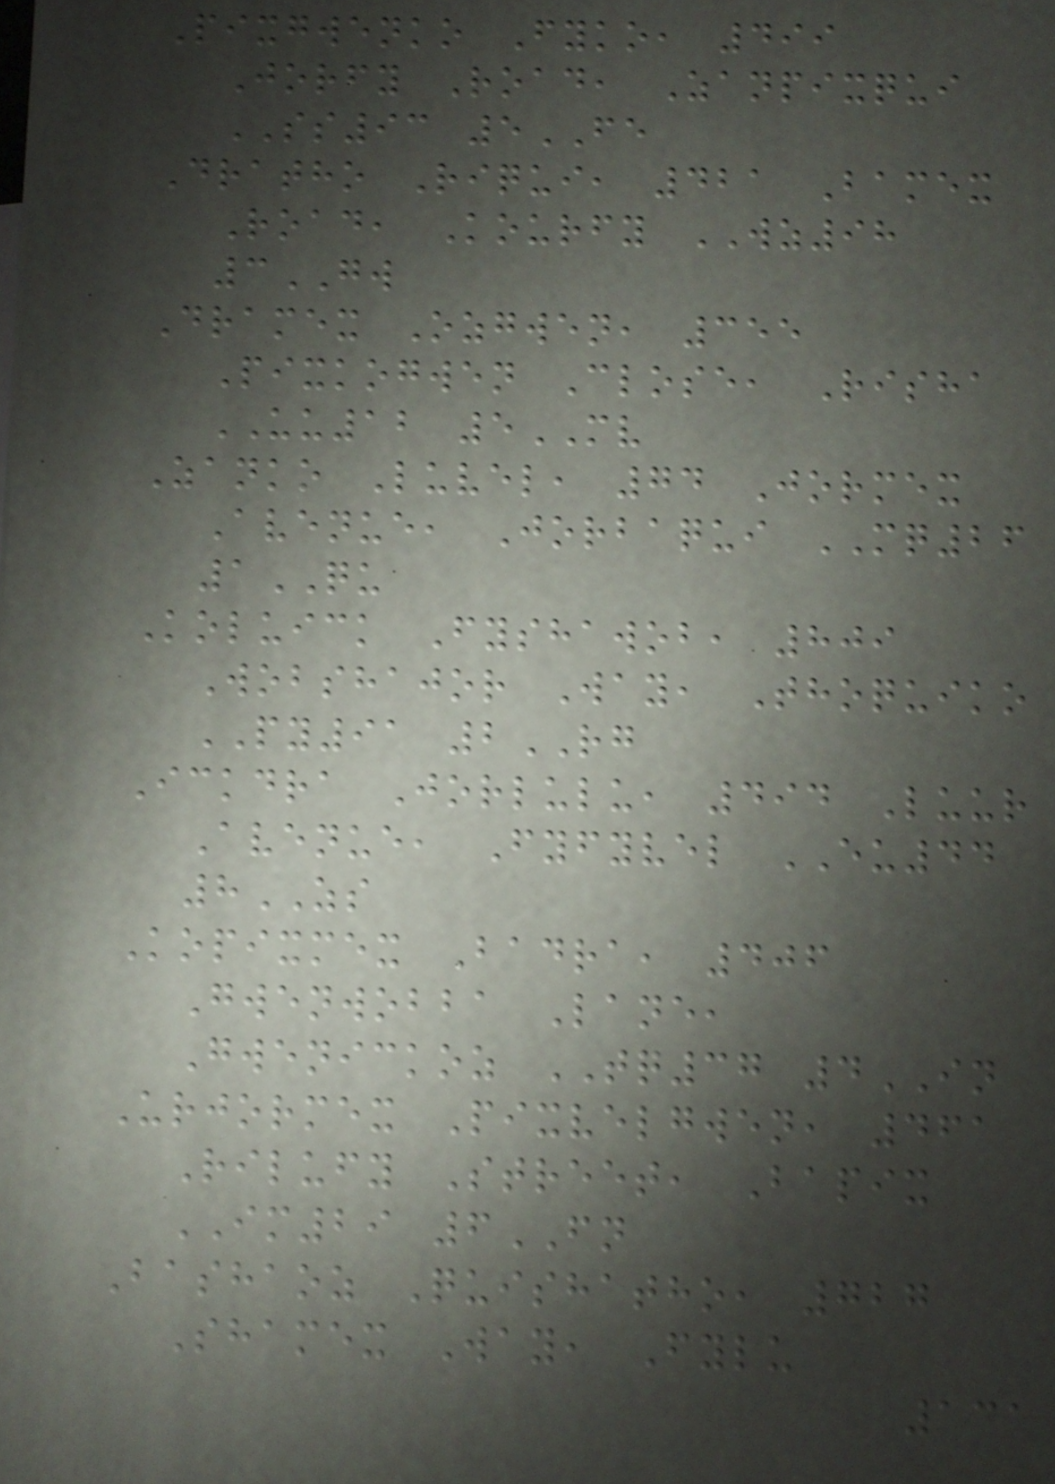Pixgwenko Fyko, 499
Jorfy Road, Zanpixqui
SS93 5FE
Dratho Riqui, 421 Bamex
Road, Kourfy WZ98
3GW
Dramex Ozgwen, 355
Pixkogwen Close, Risha
UU12 5MV
Zanko Luvel, 74 Jormex
Avenue, Jorbaqui MQ26
1QU
Koluick Fyshawob, 809
Wobshajor Way, Thoquiko
PY91 2RG
Ickdra Jorlulu, 494 Luur
Avenue, Fyfyvel EU44
8ZS
Kopixmex Badra, 406
Gwenwobba Lane,
Gwenickoz TQ37 4IN
Urjormex Pixvelgwen, 461
Rilufy Street, Bapix
IM29 6FN
Bashaoz Quishatho, 727
Shamex Way, Fylu
131
